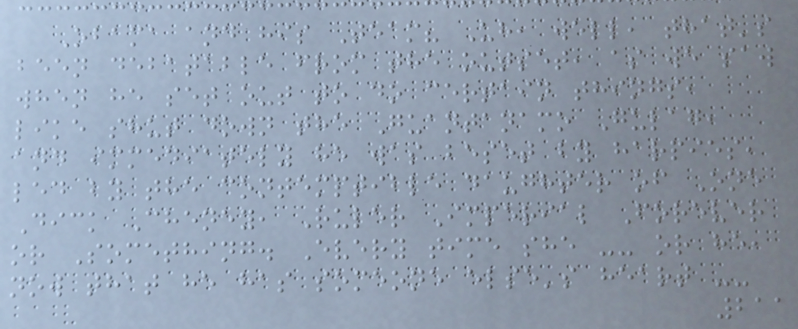Obama and his Team? Uh, well, that's
been debatable from the outset, as we saw
when he set out to do certain things,
like shut down the Guantanamo Gulag,
and immediately he was beset by harpies,
led by the contemptible daughter of One
Dick Cheney, Ruler Imperial Forever
or Something. Every time she -- or he,
now that he has someone else's heart --
211
